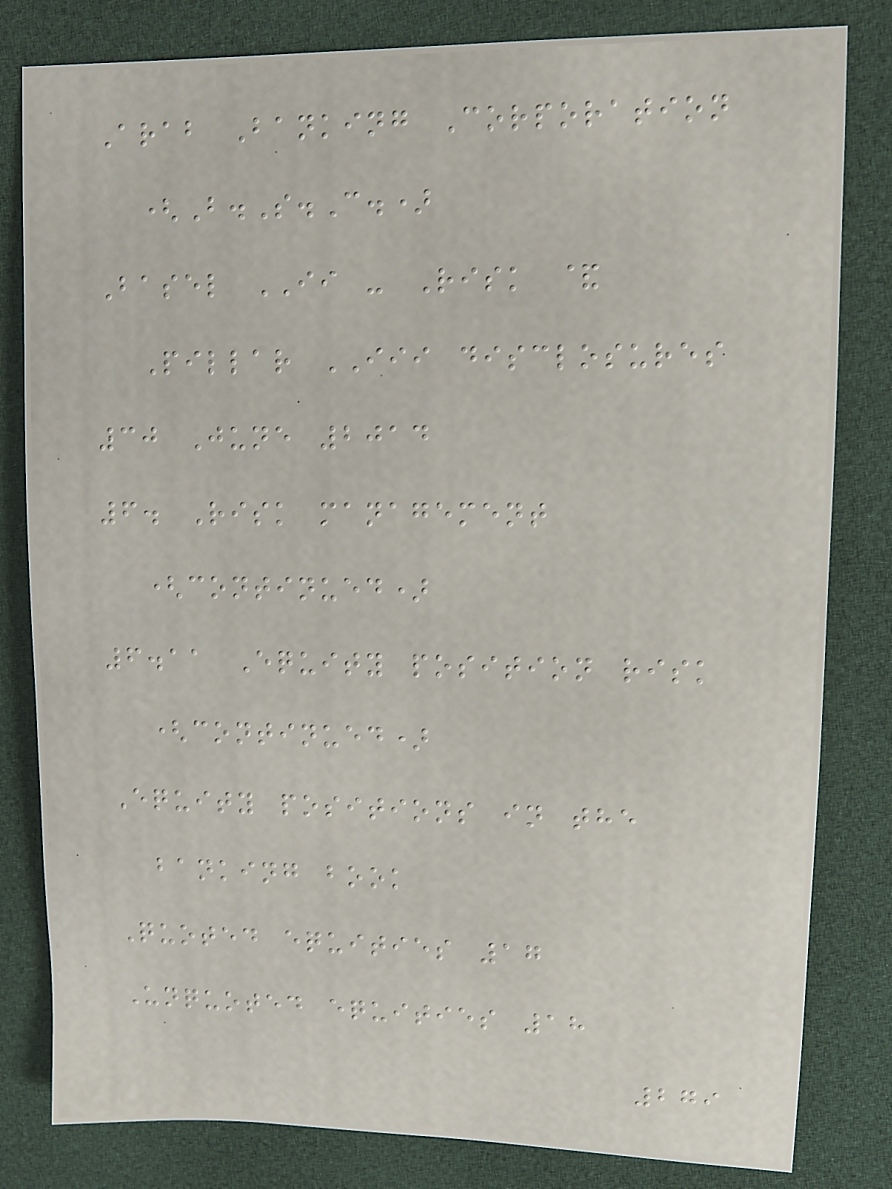Arab Banking Corporation
(B.S.C.)
Basel II - Risk &
Pillar III disclosures
30 June 2014
6. Risk management
(continued)
6.11 Equity position risk
(continued)
Equity positions in the
banking book
Quoted equities 17
Unquoted equities 18
279
